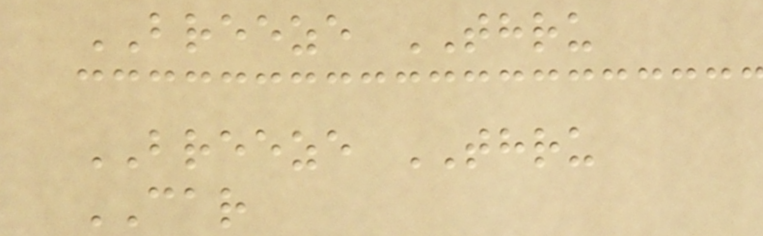BREEZE THRU
BREEZE THRU
CAR
